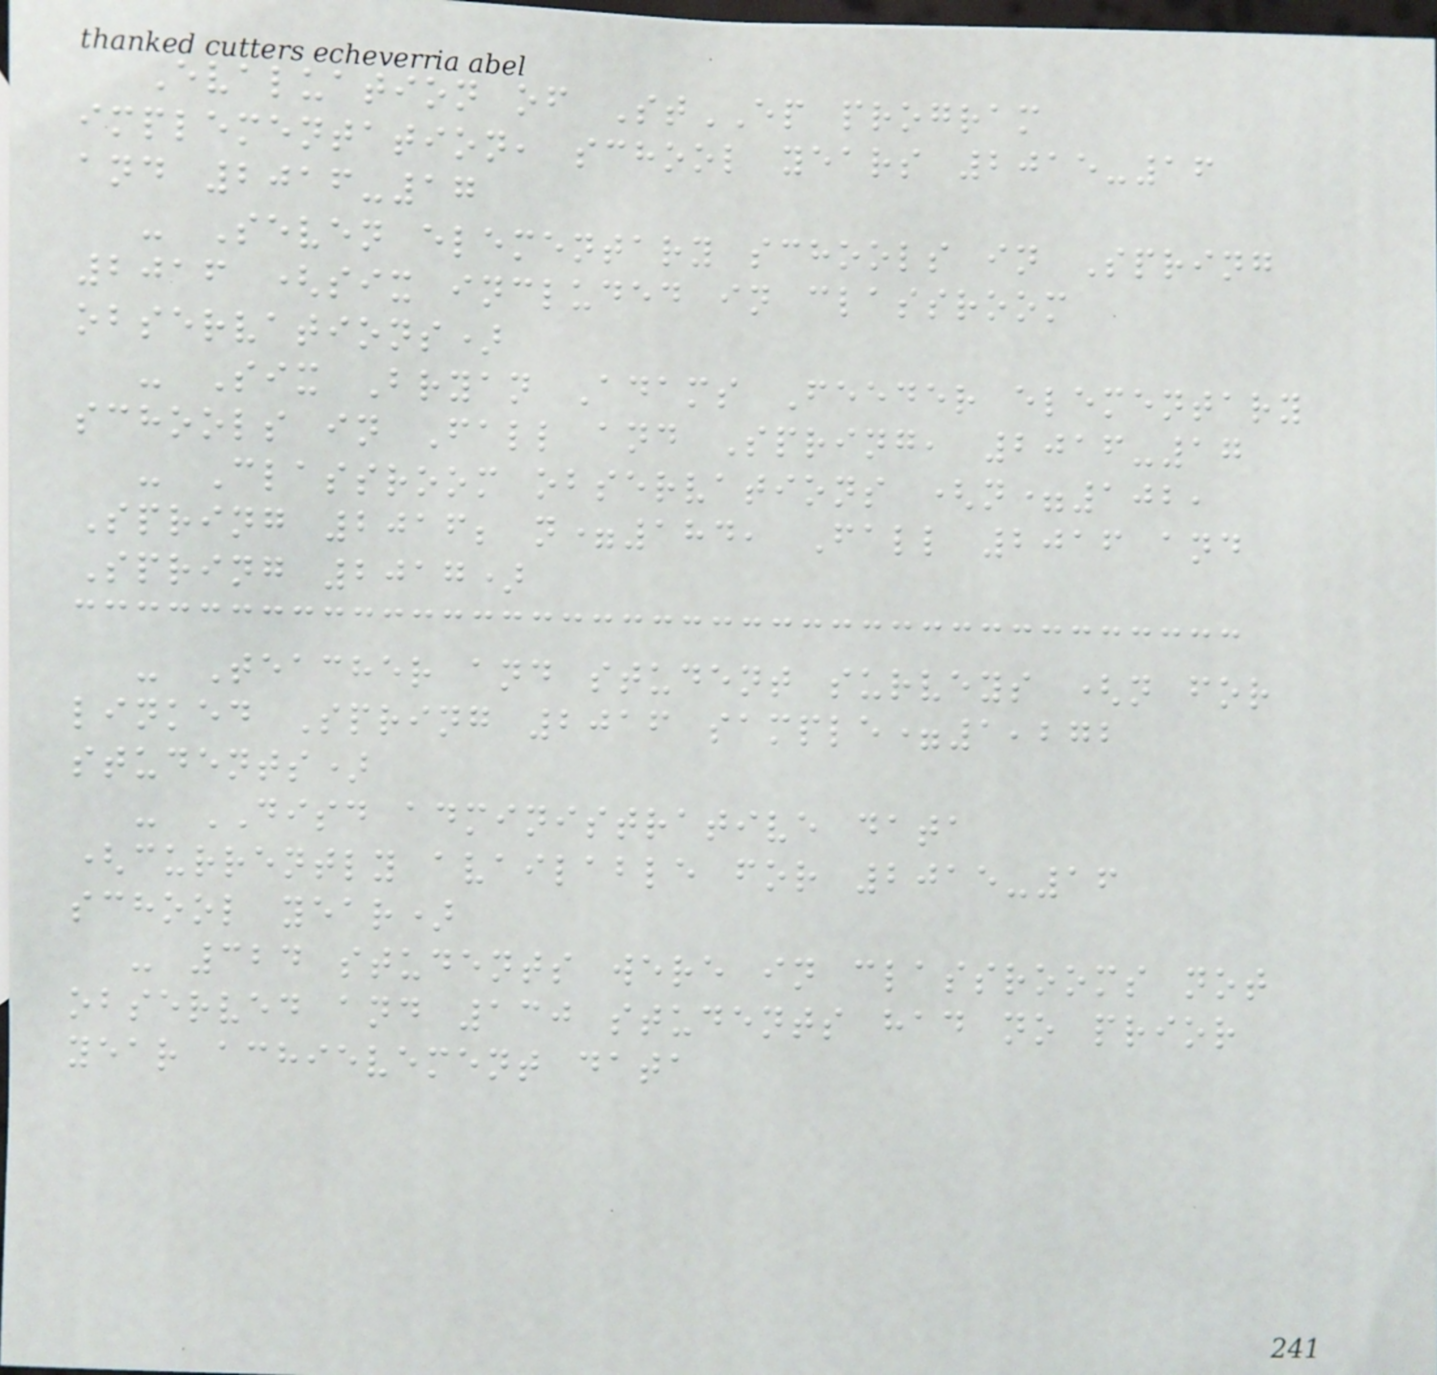Evaluation of StEP program
implementation, school years 2015-16
and 2016-17
- Seven elementary schools in Spring
2016 (six included in classroom
observations)
- Six Bryan Adams Feeder elementary
schools in Fall and Spring, 2016-17
- Classroom observations (n=102,
Spring 2016; n=184, Fall 2016 and
Spring 2017)
- Teacher and student surveys (n for
linked Spring 2016 sample=1,272
students)
- DISD administrative data
(currently available for 2015-16
school year)
- 324 students were in classrooms not
observed and 130 students had no prior
year achievement data
